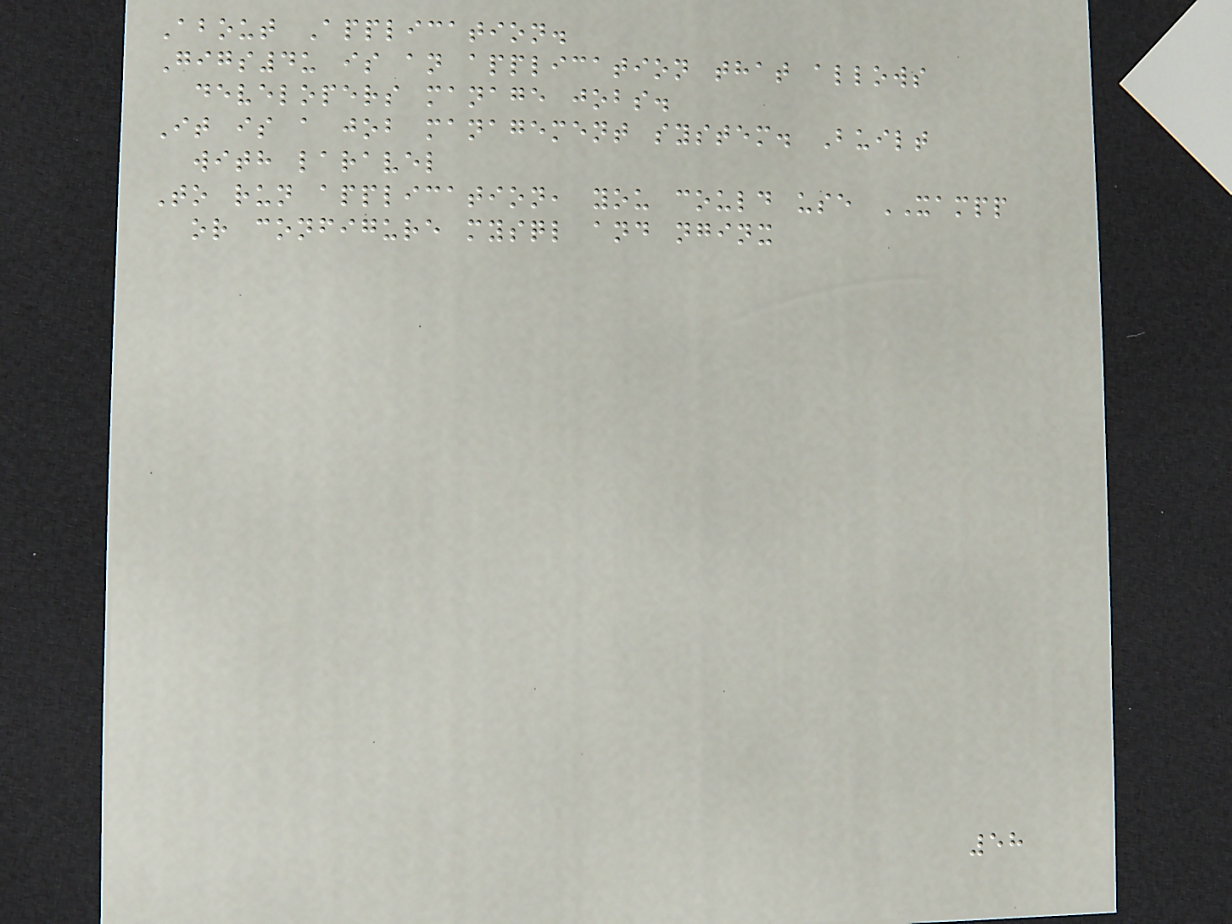About Application.
Gigs4u is an application that allows
developers manage jobs.
It is a job management system. Built
with laravel
To run application, you could use XAMPP
or configure mysql and nginx
58
